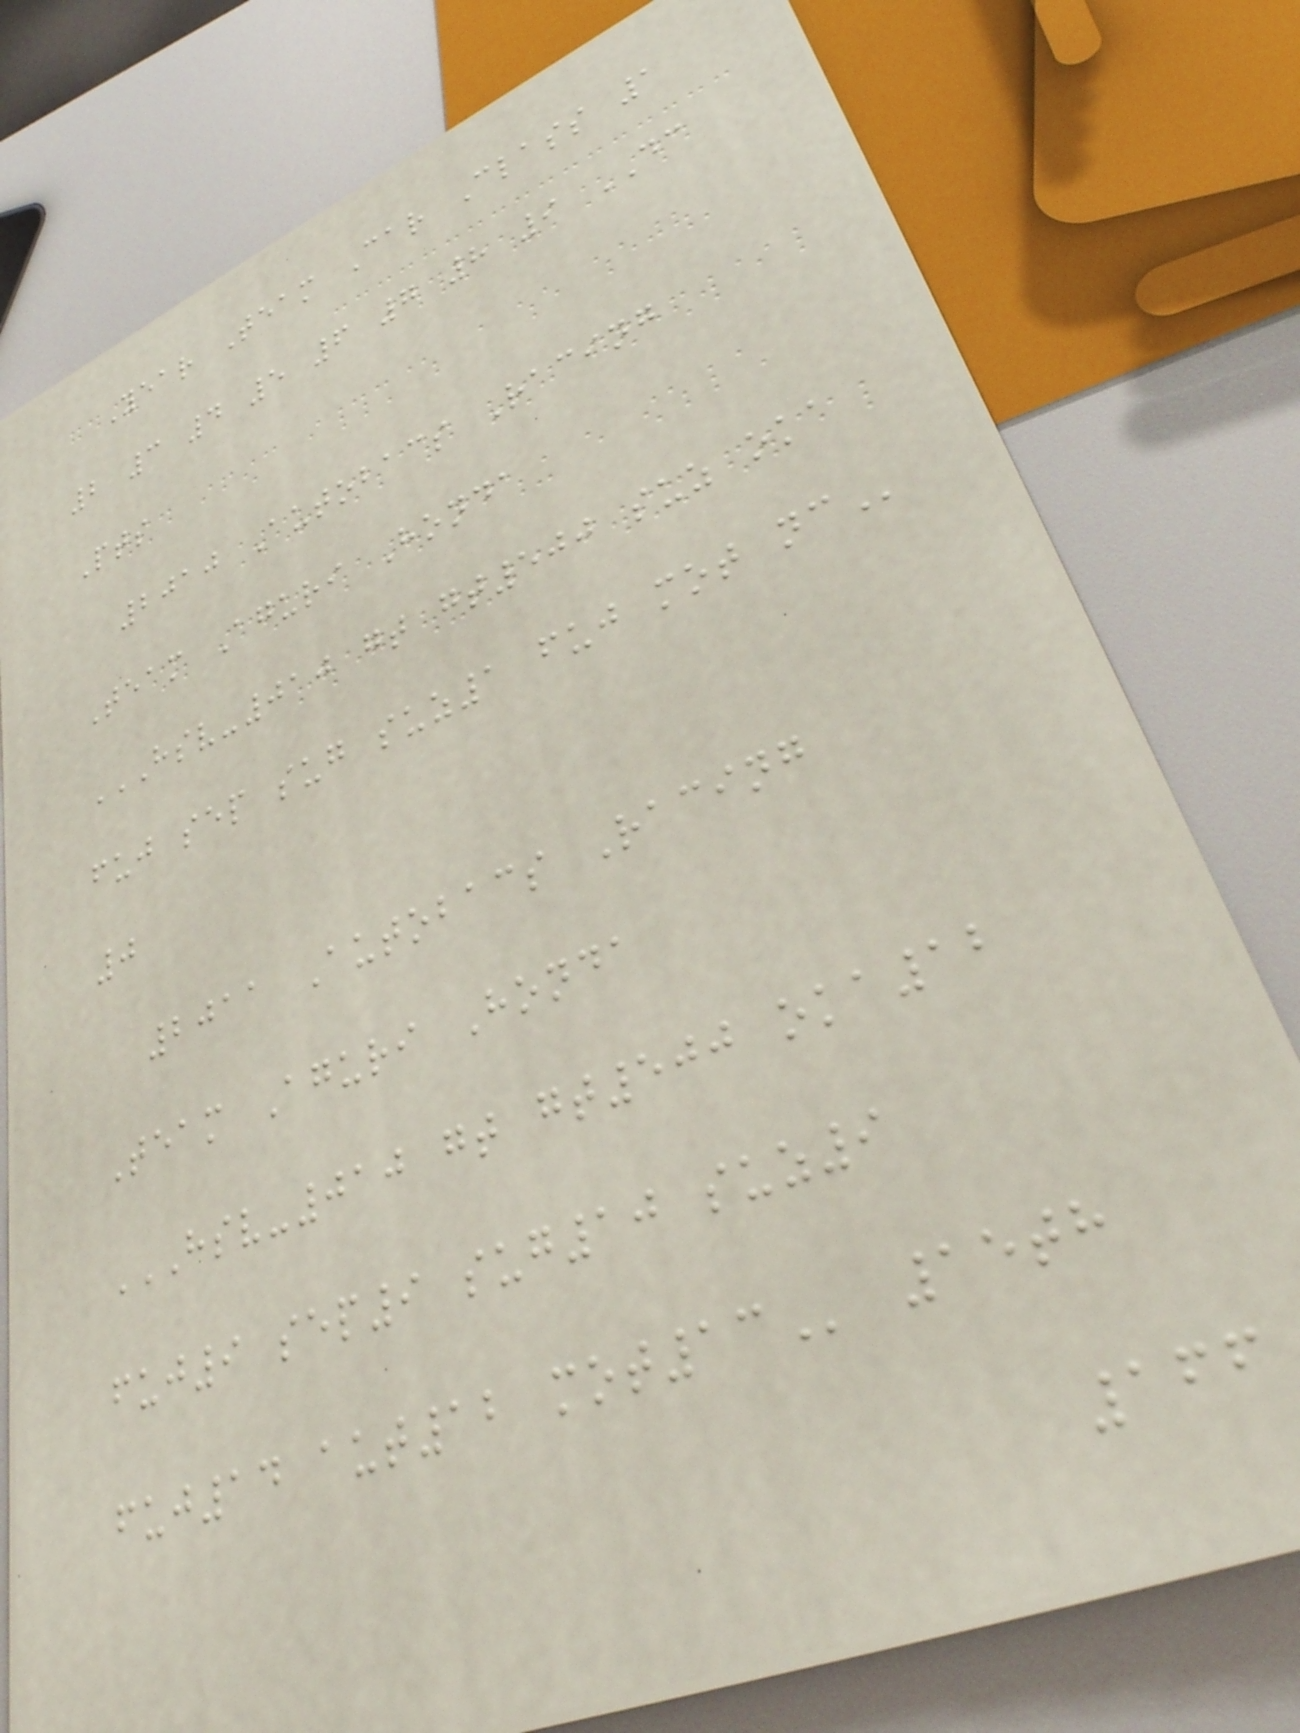Year Team Car Class 1
2 3 4 5 6 7 8 9 DC
Pts
2010 Autobacs Racing
Team Aguri Honda
HSV-010 GT GT500 SUZ OKA
FUJ SEP SUG SUZ1 FUJ MOT NC
0
2011 Autobacs Racing
Team Aguri Honda
HSV-010 GT GT500 OKA12
FUJ9 SEP9 SUG10 SUZ9
FUJ14 AUT12 MOT13 15th
166
